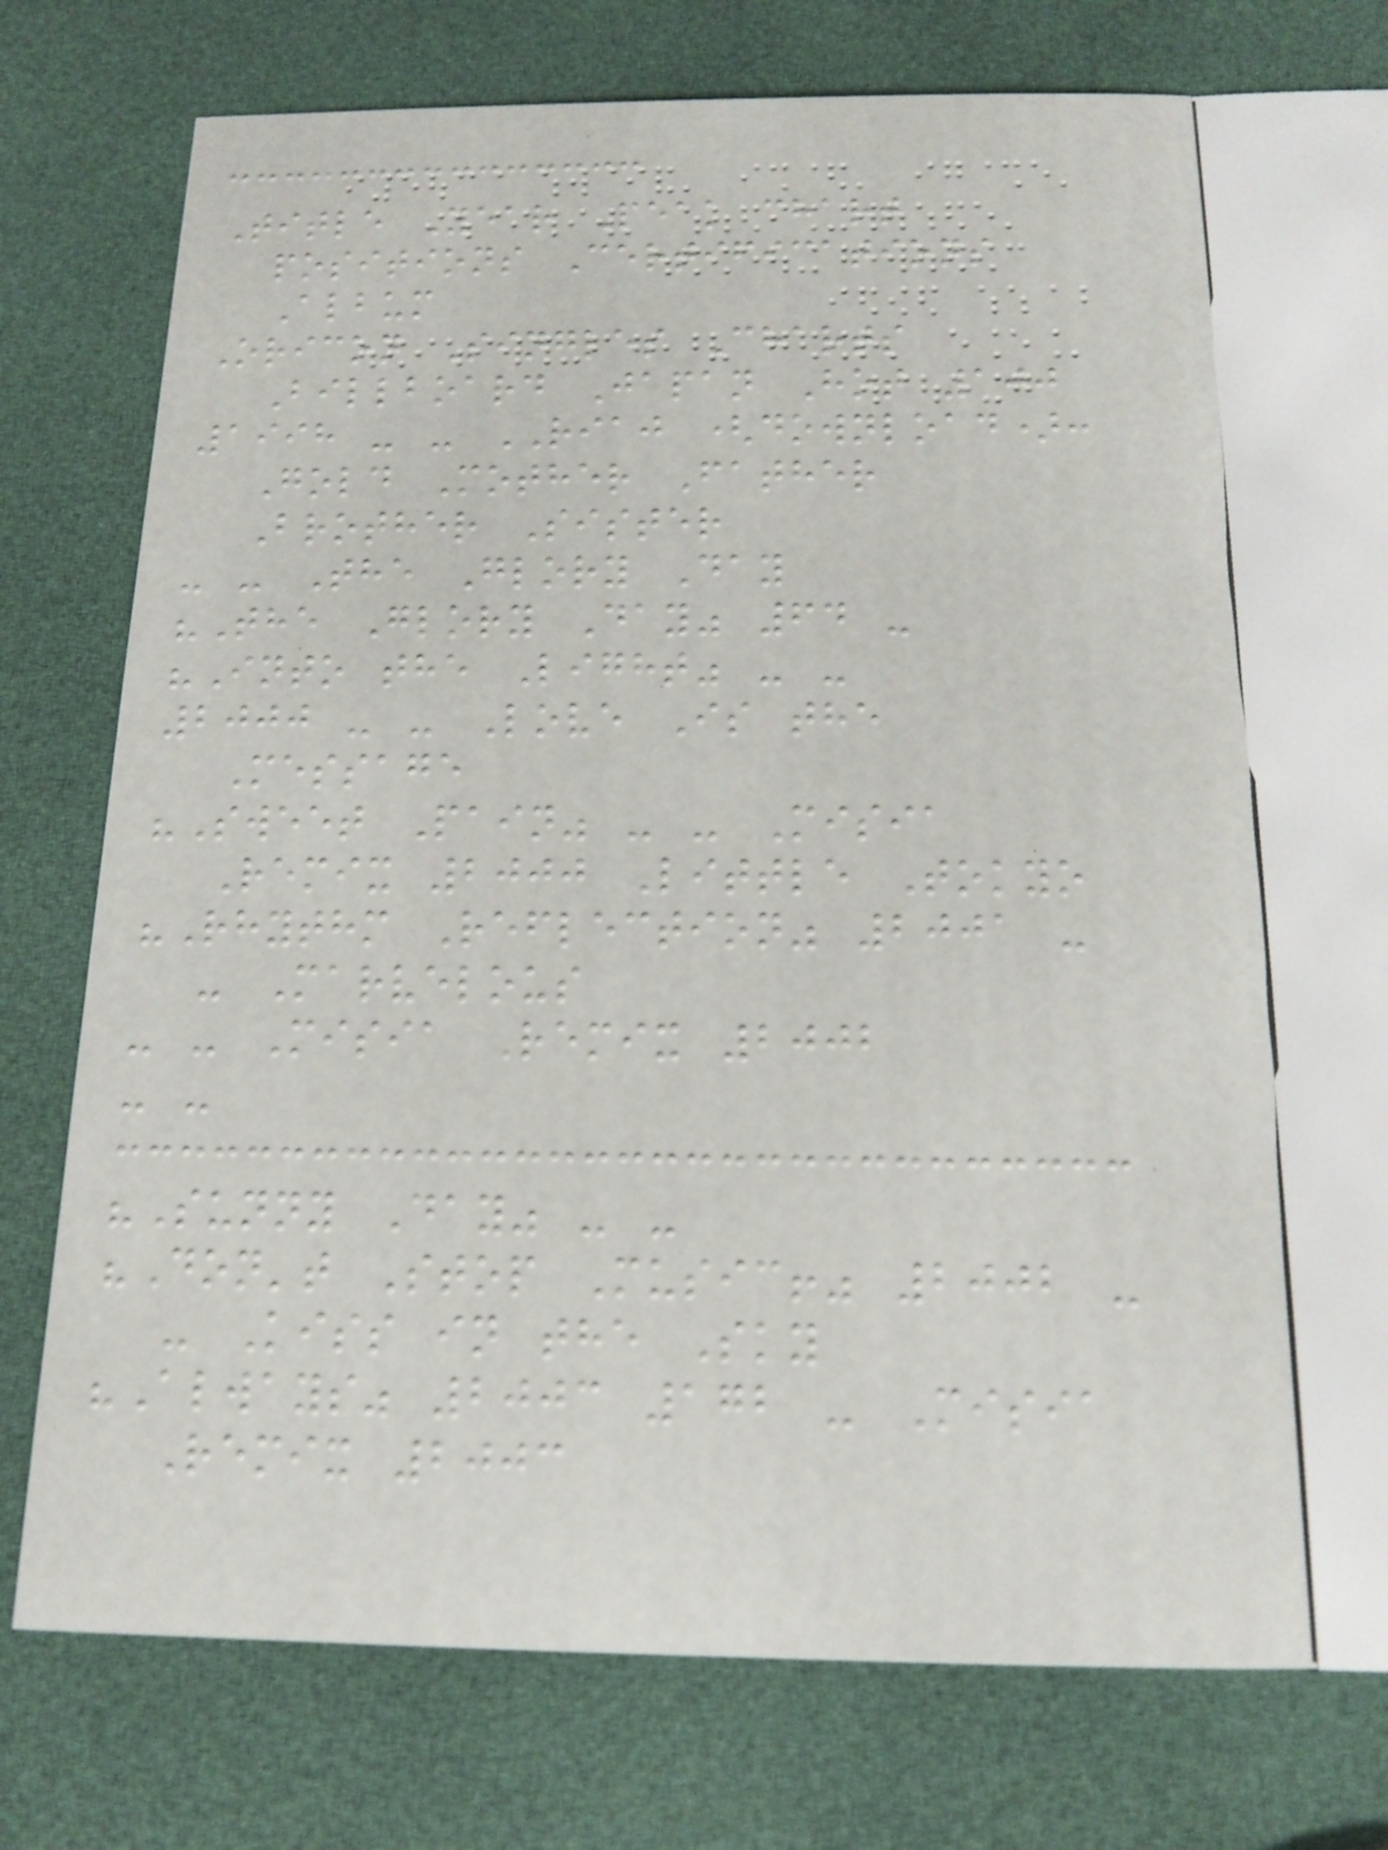Title Year Peak chart
positions Certifications
Album
Oricon Singles Charts
Billboard Japan Hot 100
1998 - - RIAJ (download):
Gold Mother Father
Brother Sister
- - The Glory Day
"The Glory Day" 64 -
"Into the Light" - -
2000 - - Love Is the
Message
"Sweet Pain" - - Misia
Remix 2000 Little Tokyo
"Rhythm Reflection" 2001 -
- Marvelous
- - Misia Remix 2002
- -
"Sunny Day" - -
"Don't Stop Music!" 2002 -
- Kiss in the Sky
"Always" 2003 172 - Misia
Remix 2003
